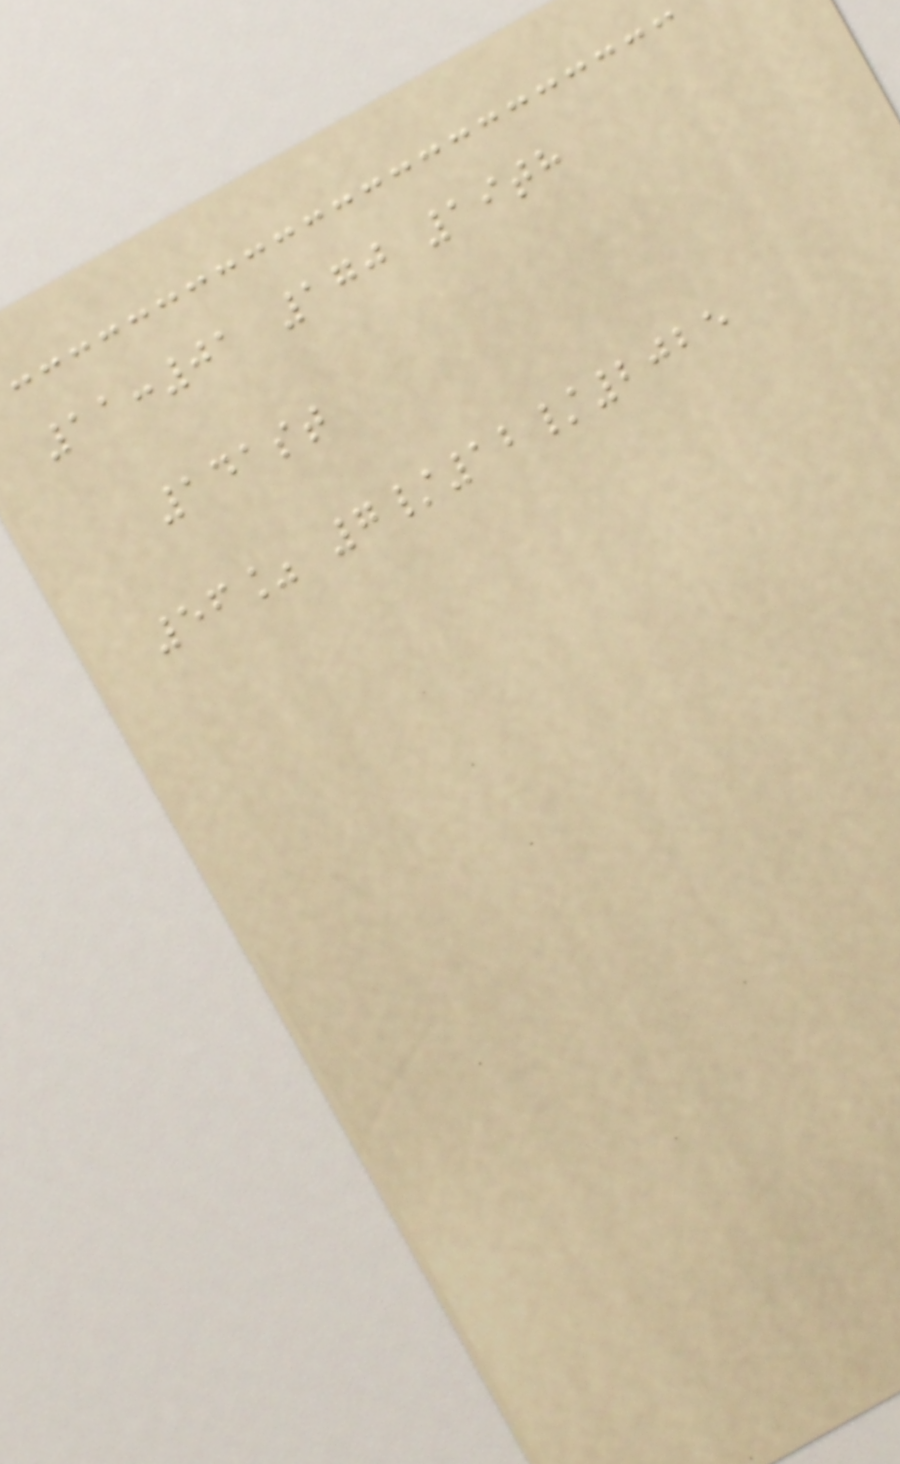11:01 170 19th
141st
56% 7/12/2025
